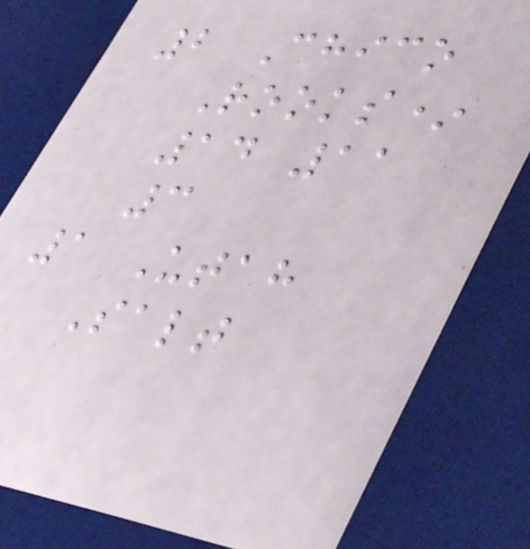2 Chico
Rooks*
14 11
3
1 Utah
Salt
